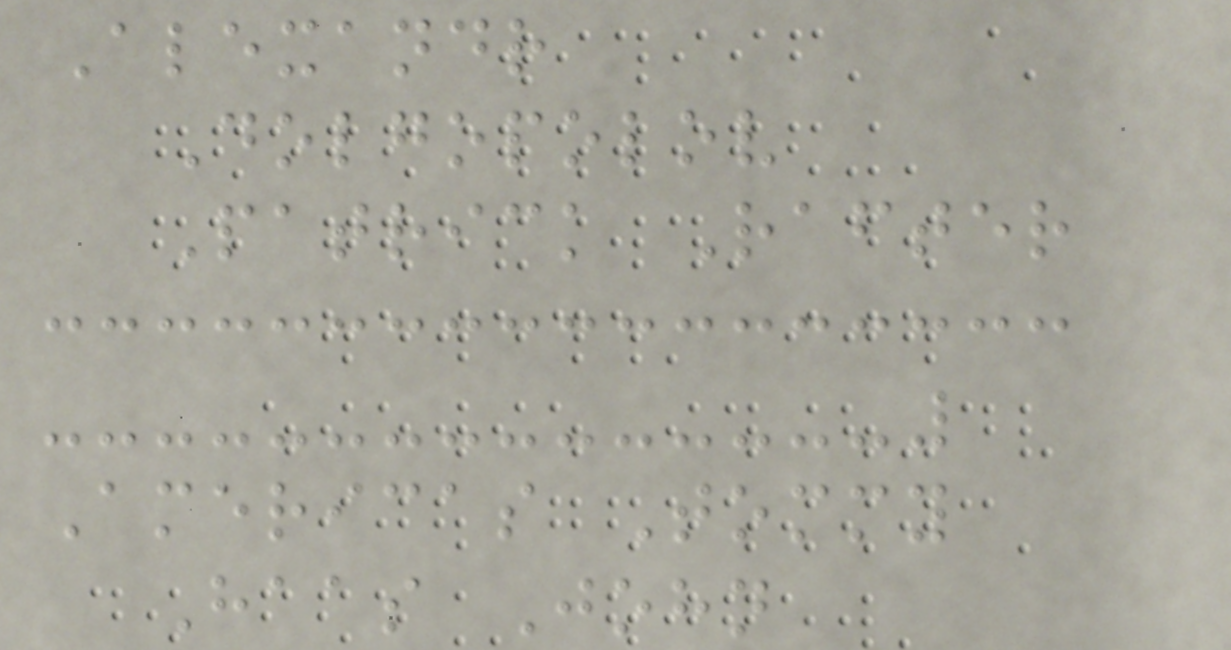Alexandr
Dolgopolov
Patrick Rafter
Americas Tommy
Haas John
